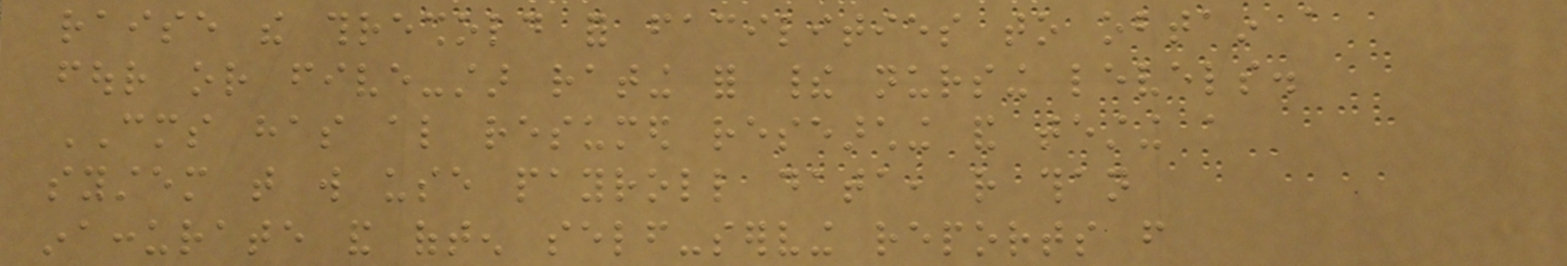raise the threshold for facilities to obtain a
four or five-star rating for their nursing levels.
CMS has also resumed researching and testing a
system that will use payroll data, rather than
inaccurate and often self-serving reports from
